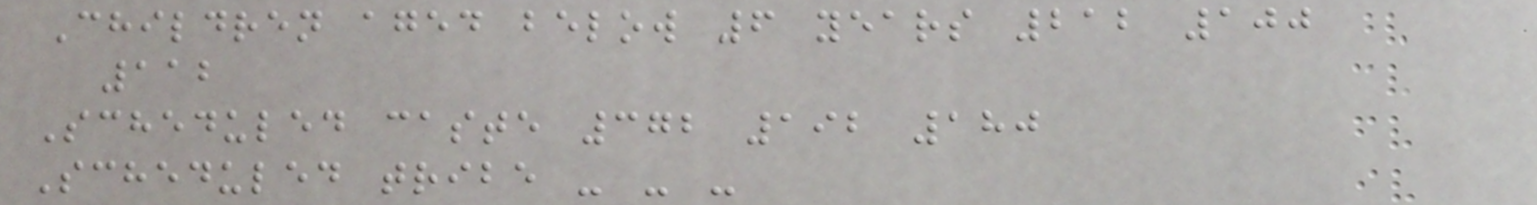Children aged below 6 years 212 100
112
Scheduled caste 372 192 180
Scheduled tribe - - -
